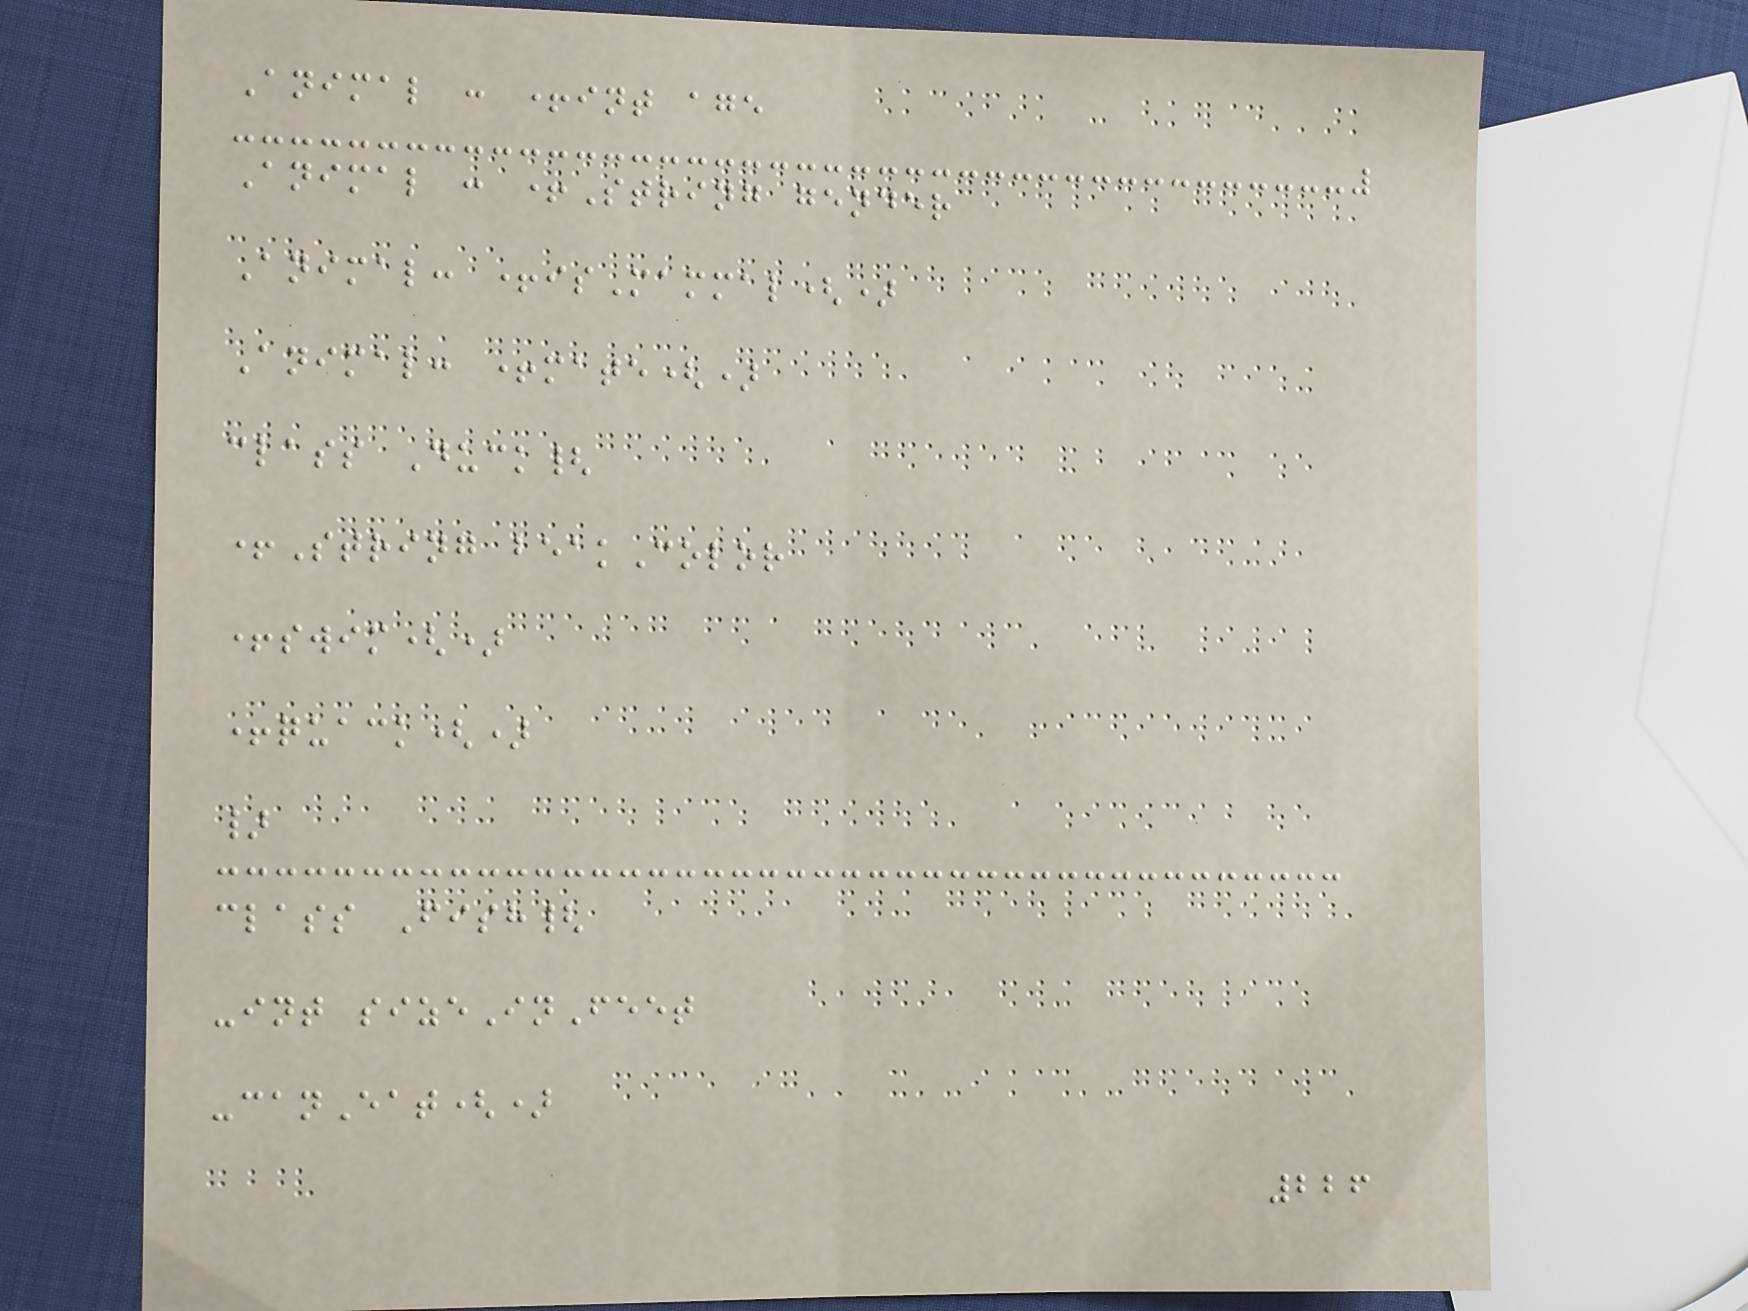Animal : +int age
Animal : +String gender
Animal: +isMammal()
Animal: +mate()
class Duck{
+String beakColor
+swim()
+quack()
}
class Fish{
-int sizeInFeet
-canEat()
226
